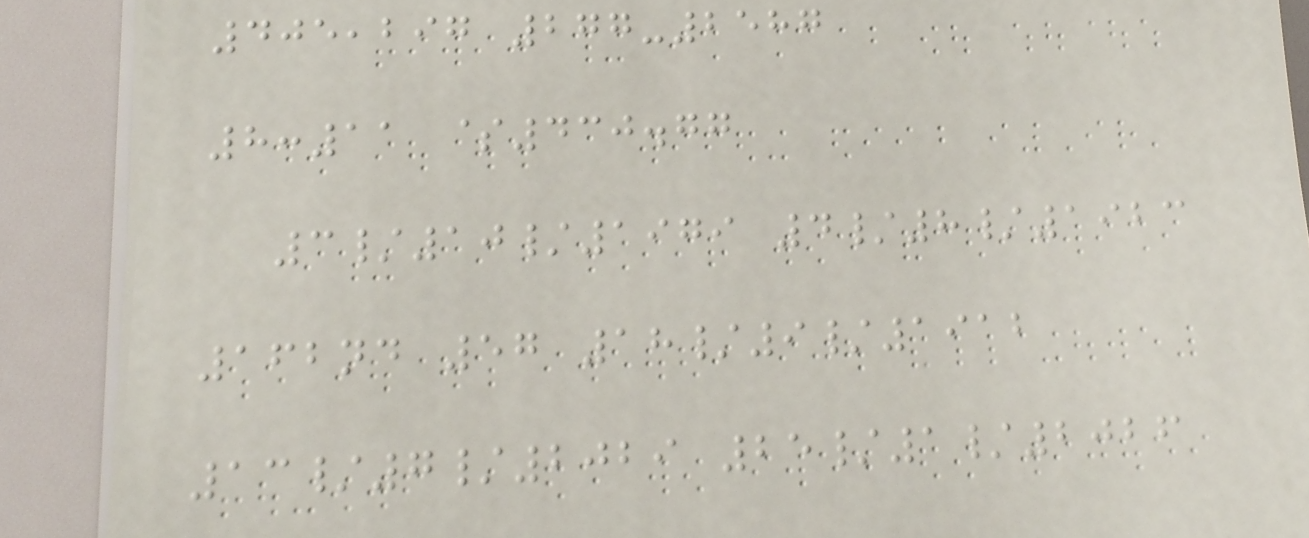405,297 277-2587
8:11 $430.77
3/10/1979 4/8/1923
162nd 57 18/9/1912
13/7/2029 25/1/2026
